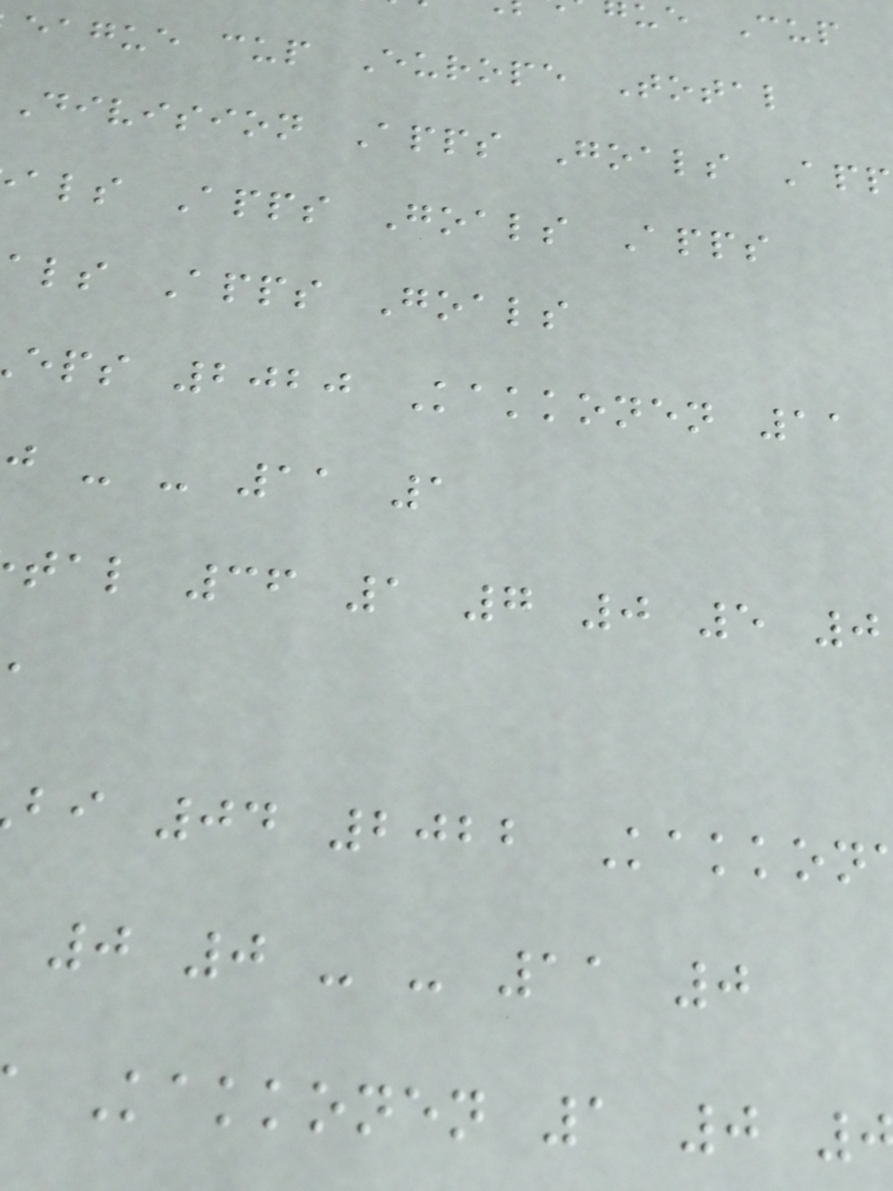ue Cup
eague cup Europe Total
Division Apps Goals App
als Apps Goals Apps
als Apps Goals
eps 2020 Kakkonen 11
j - - 11 1
tal 36 1 7 0 5 0
bi 04 2022 Kakkon
0 0 - - 11 0
Kakkonen 1 0
